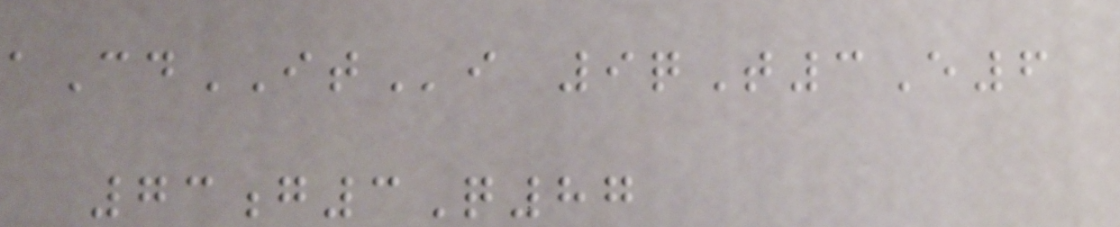aCdITi 9qT3E6
73g3Q87
